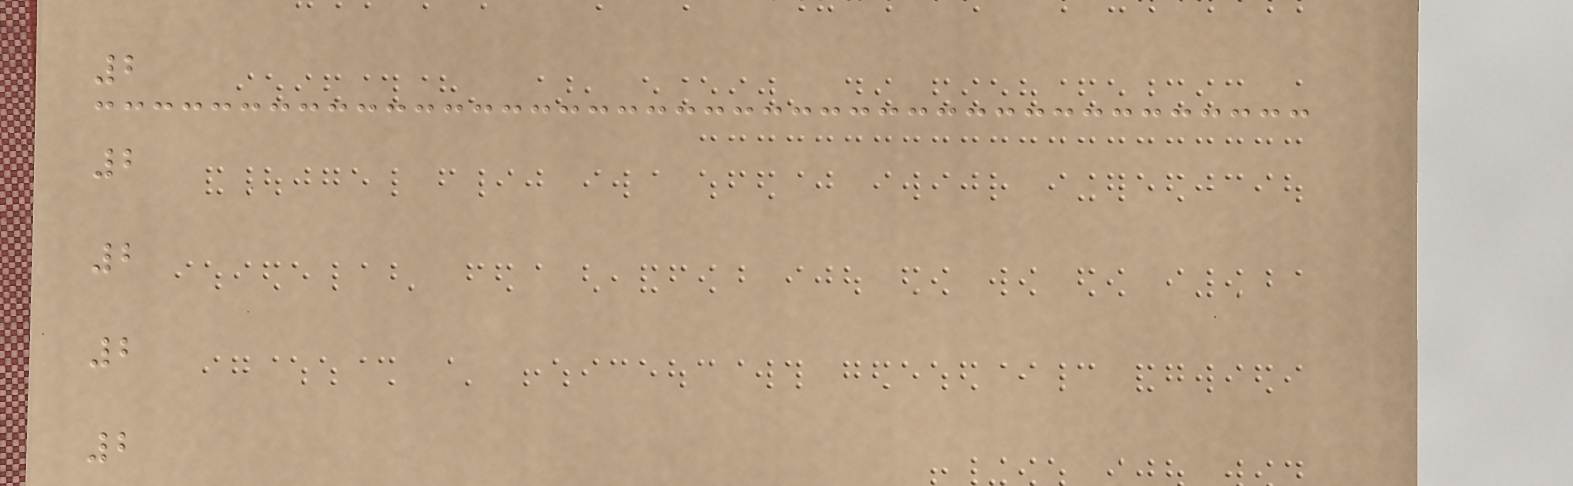2
2
2
2
2
